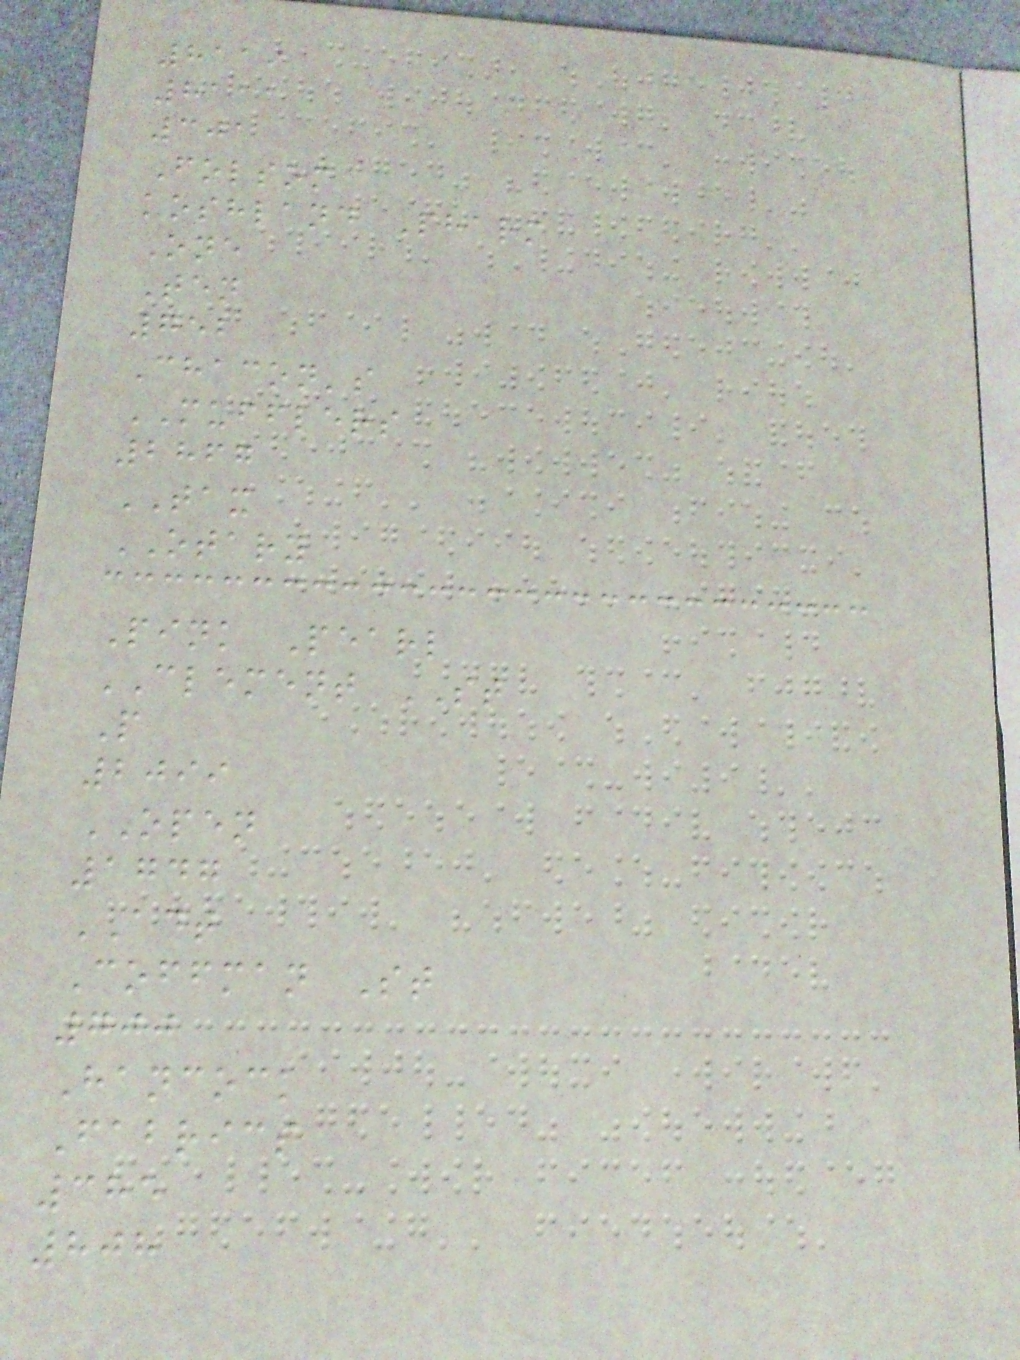8119
8111
301
Folsom
koshland Pharm
One
Ten
752
Chacon's
MUFFLERS
2867
TAX
OTARY
Pink Pearl
CLEMENT ST
P
2099
OPEN
1747
ADT
Coffman St
700
Hancock
Fabrics
385
808
